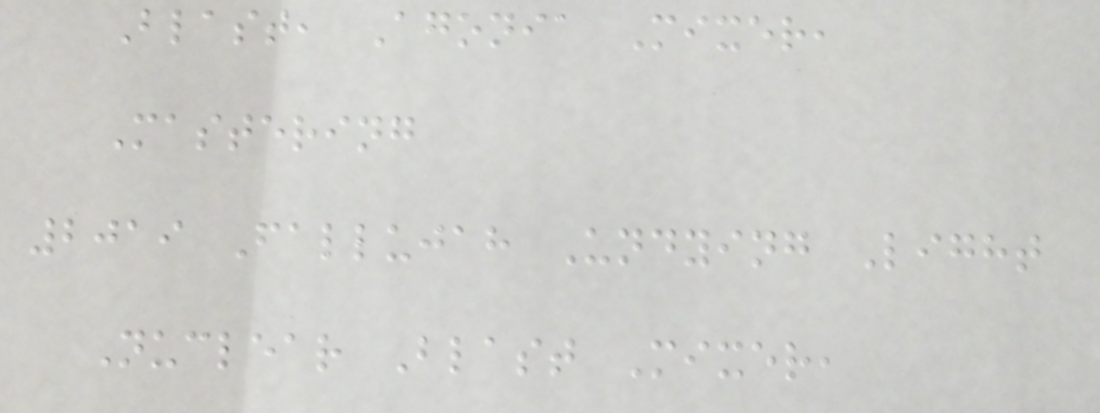Blast, Agonia Mixer,
Mastering
2019 Fallujah Undying Light
Nuclear Blast Mixer,
